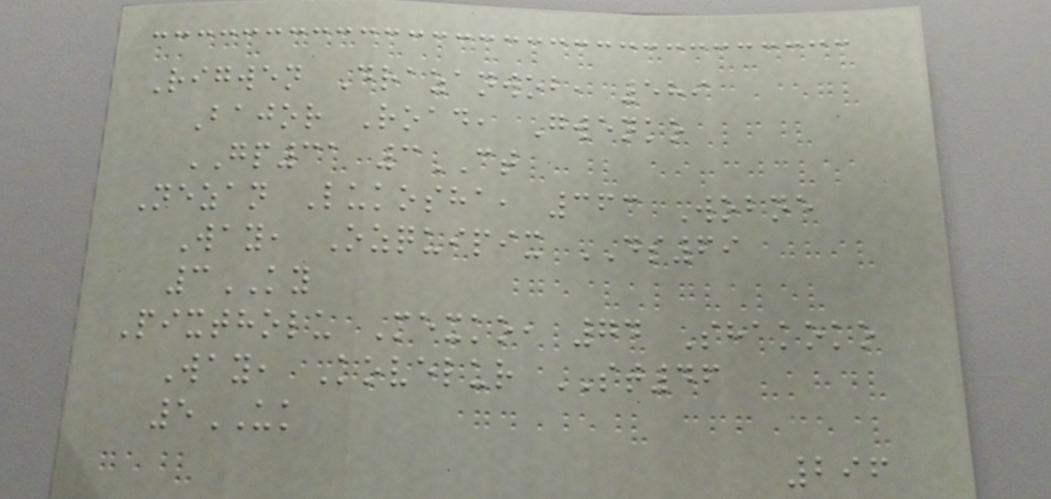Rigwen Drazanwob, 589
Bajor Road, Gwenko
GP31 3CT
Nezan Lukosha, 363 Wobne
Way, Ozquipix DS69
3KY
Pixtholu Mexko, 74 Shakoko
Way, Kovelur ST46
5UK
296
